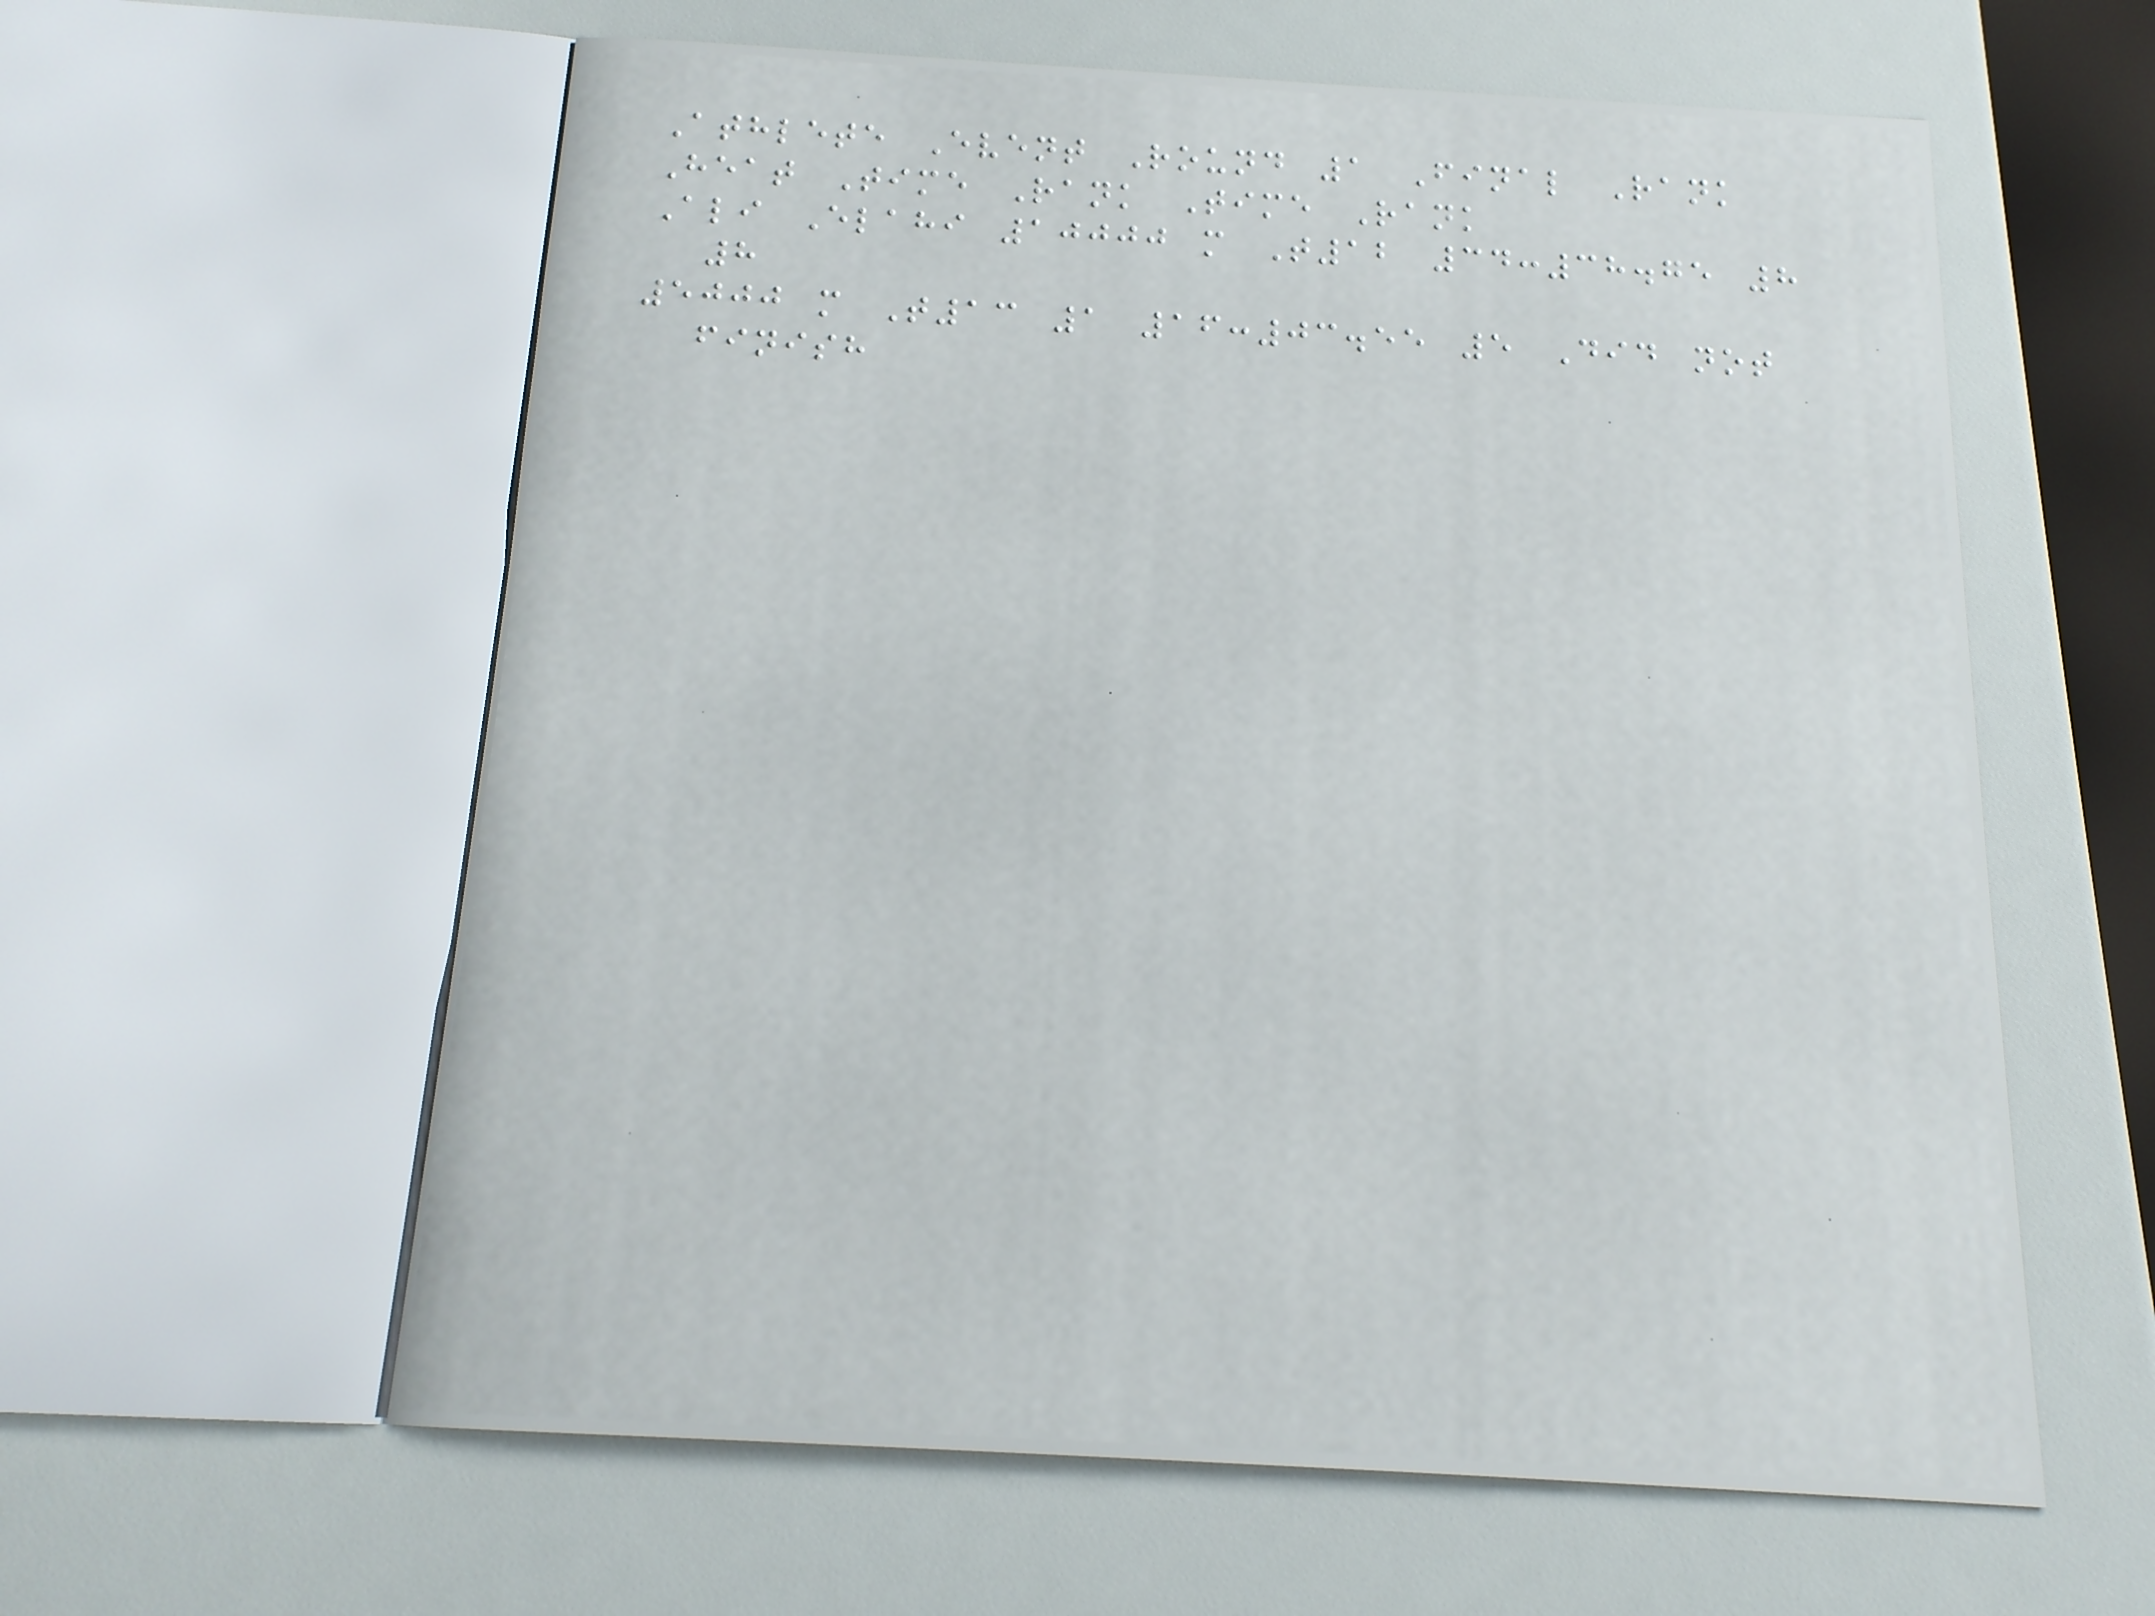Athlete Event Round 1 Final Rank
Heat Time Rank Time Rank
Ali Elahi 10000 m T12 34:38.75 8
8
5000 m T13 1 16:03.55 5 Did not
finish
